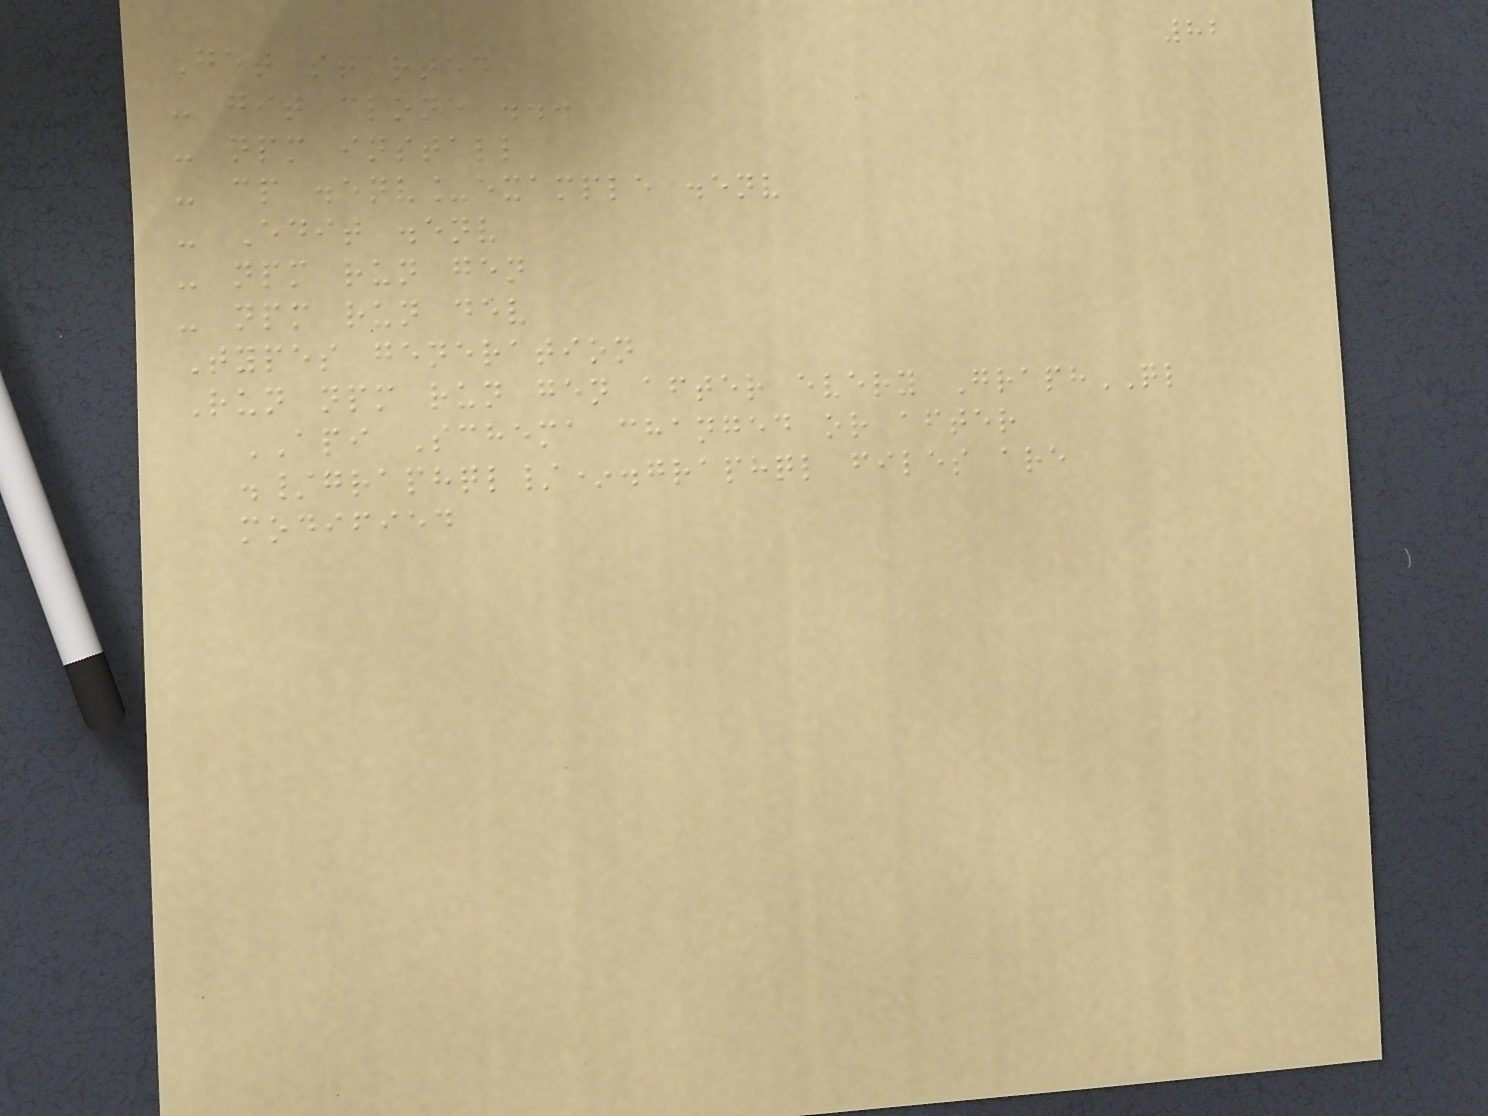82
Get started
- git clone ...
- npm install
- cp .env_example .env
- Edit .env
- npm run gen
- npm run dev
Types generation
Run npm run gen after every GraphQL
API Schema changed or after
./graphql/*.graphql files are
modified
